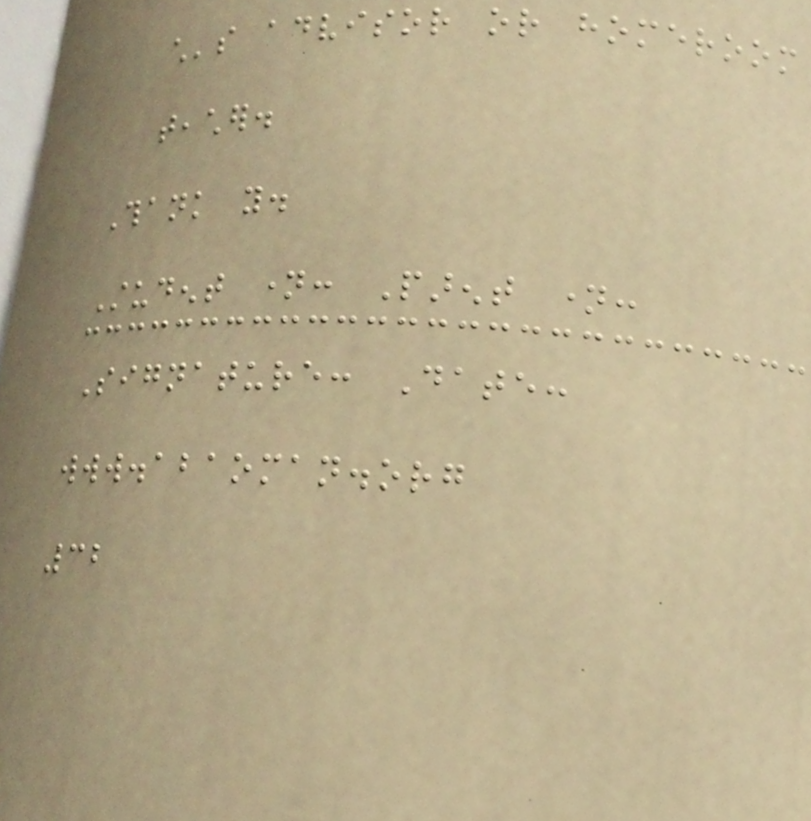child's advisor or homeroom
teacher.
Thank you.
Student name: Parent name:
Signature: Date:
www.abaoman.org
32
